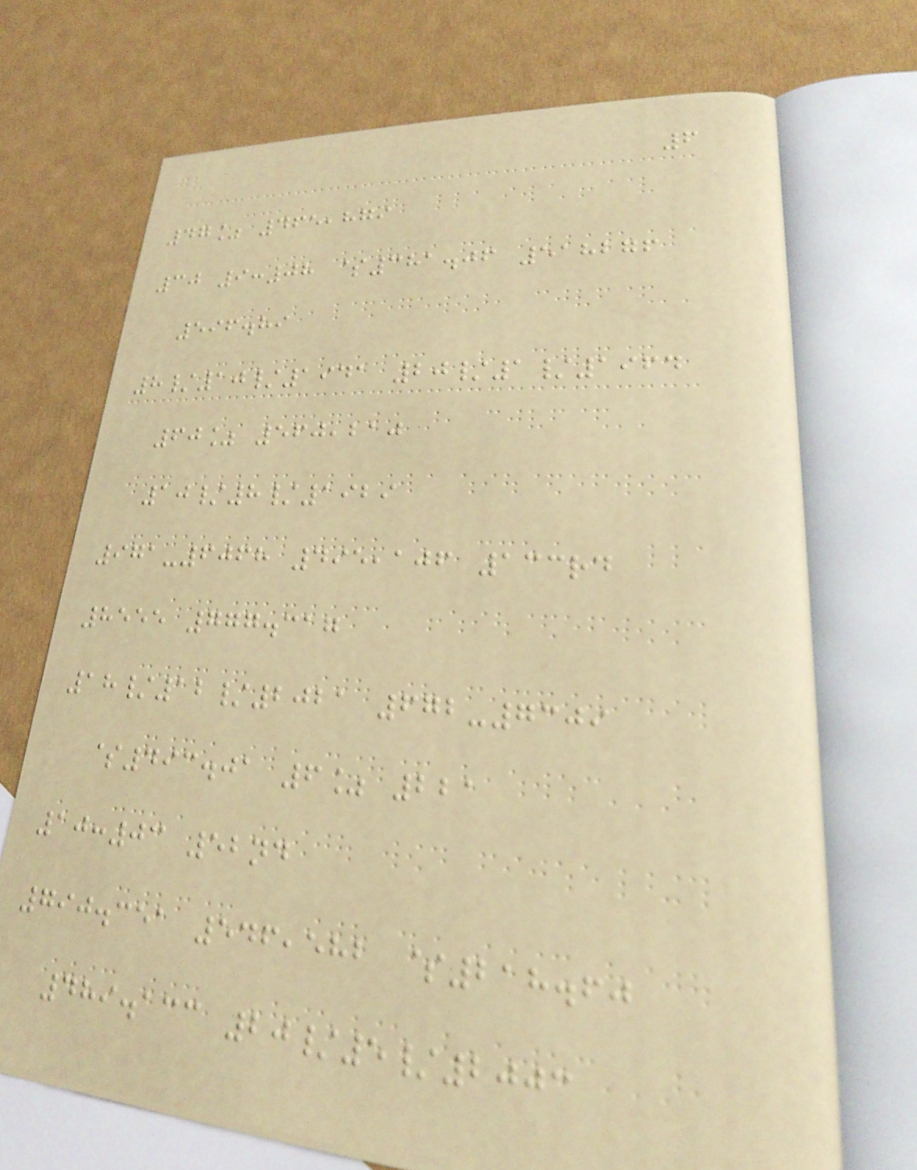6
47% 465,879
30 9:08 $381.06 518276
596.89
8/10/1941 20/1/1964
60% 560,210
10/8/1929
971-6068 495,106 133rd
8555 777.317
18/12/2021 672-7309
$493.01 6% 221
10:03 52nd
790.351 546,582 $218.60
489.133 20/5/2003
